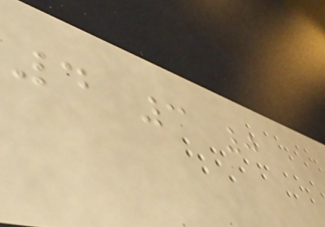4 3 0
